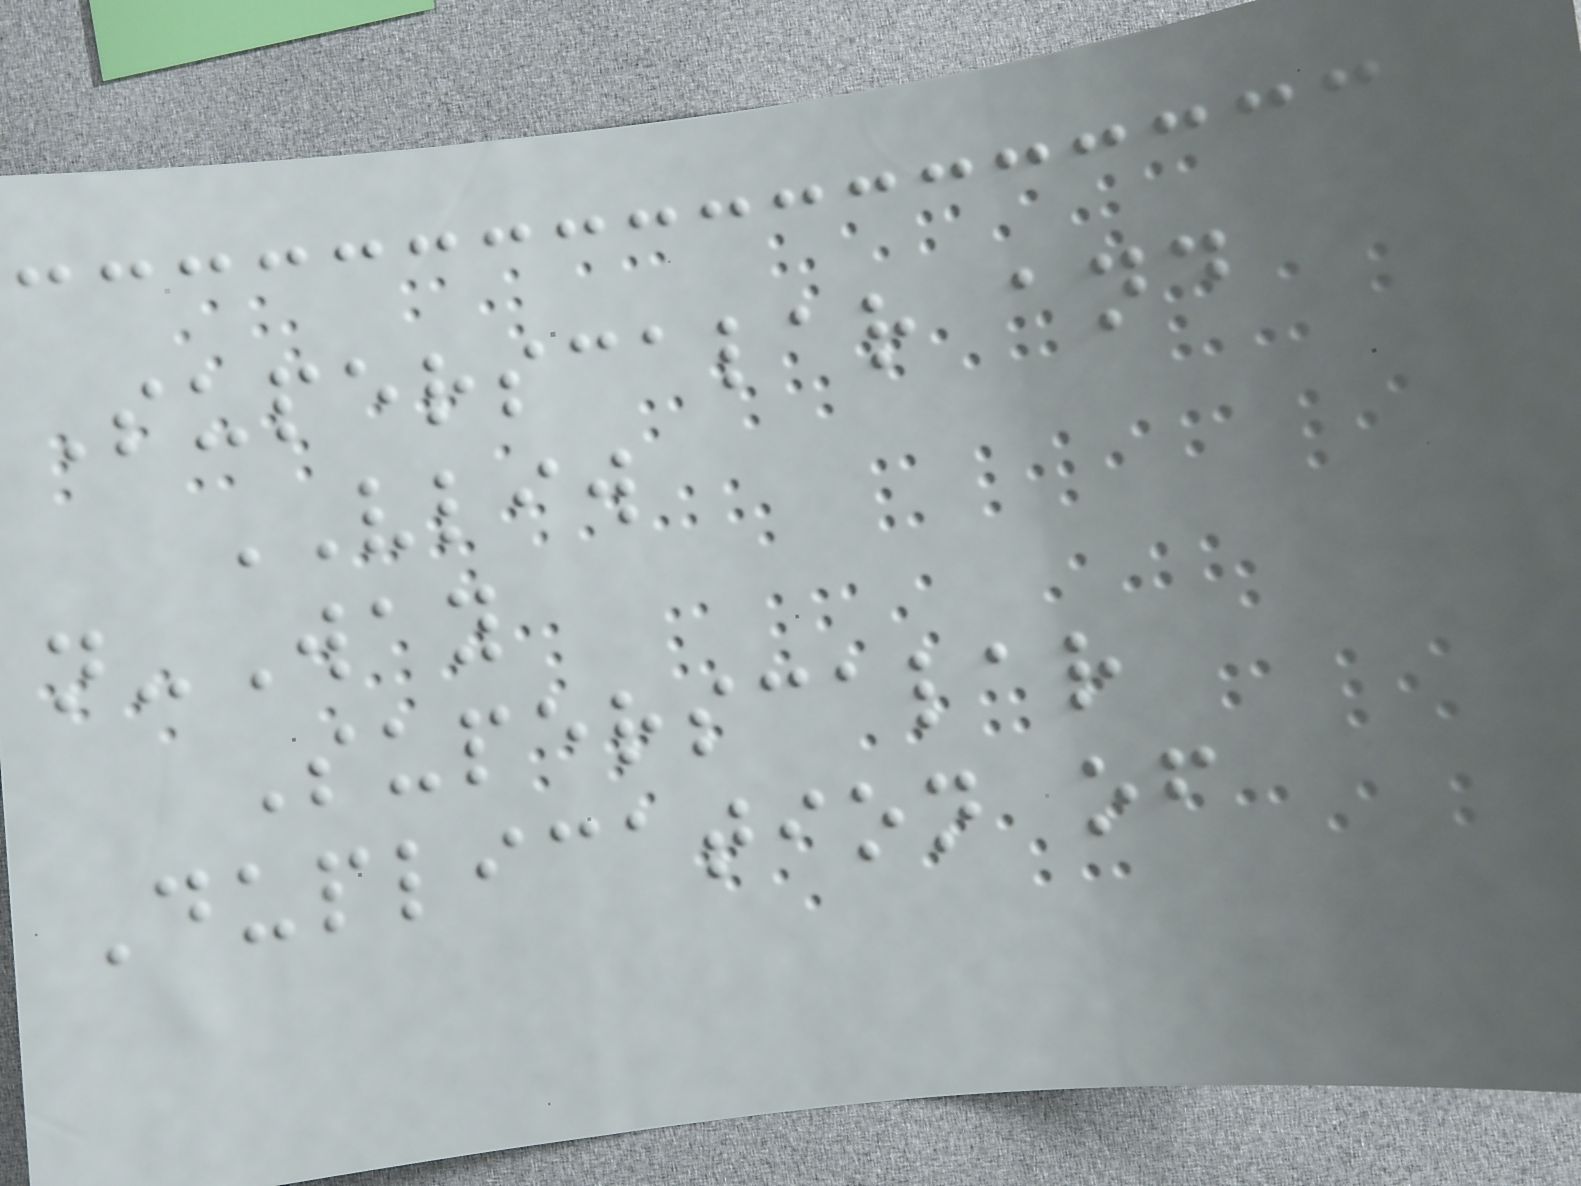Superscalar and
VLIW
n-Way
Superscalar
Duplication of
